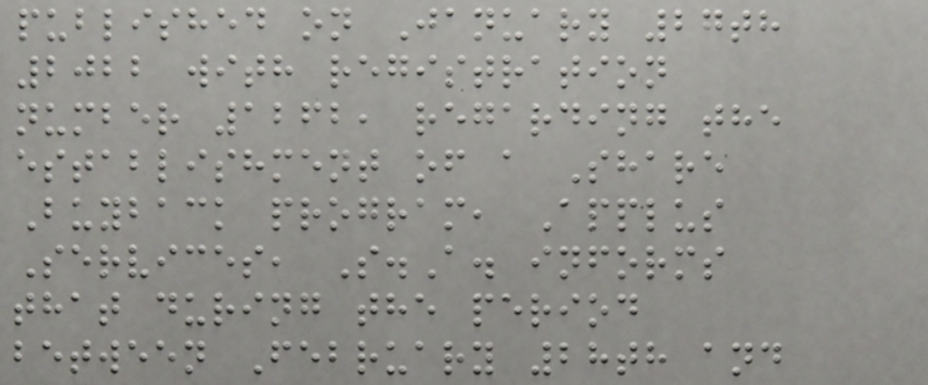published on January 27th
2022 with registration
number 1262, regarding the
establishment of a Share
Buyback program, Applus
Services, S.A. informs
that during the period
between February 28th and
